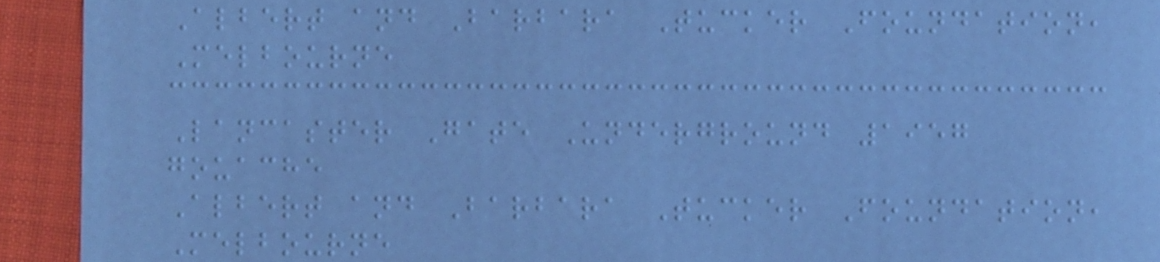Albert and Barbara Tucker Foundation,
Melbourne
Lancaster Gate Underground 1957
gouache
Albert and Barbara Tucker Foundation,
Melbourne
